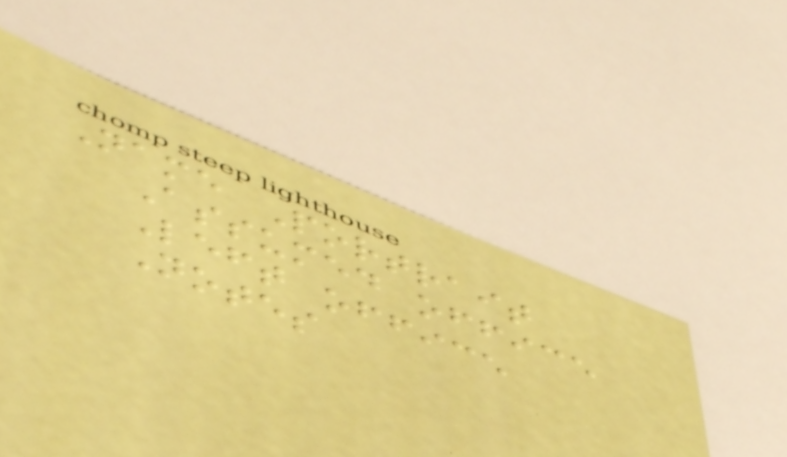Name Portrait
Assumed office
Left office
Notes
